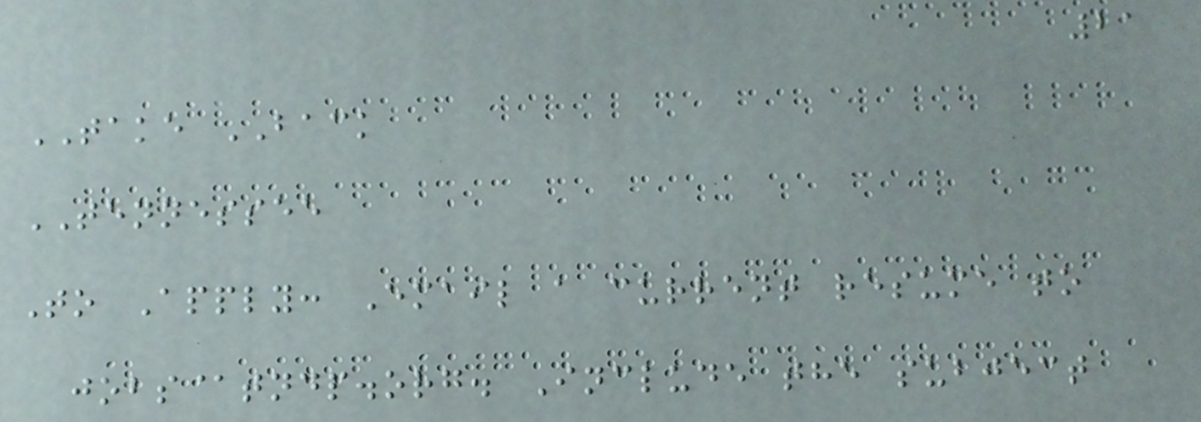21
TAKE BACK
TENNESSEE
To Apply: Email a current resume to
jobs@tndp.org. Include the subject
